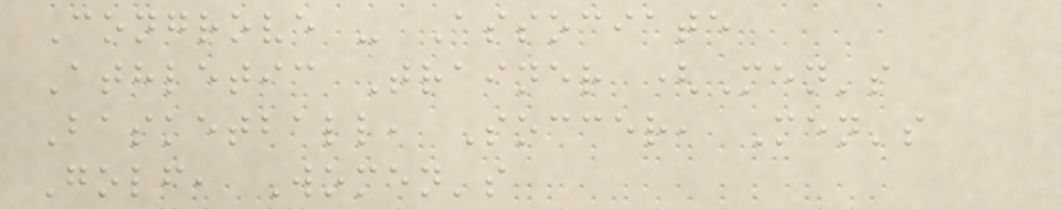Congrove - Associate
Athletic Trainer (Men's
Basketball, Soccer, Men's
Golf, Women's
